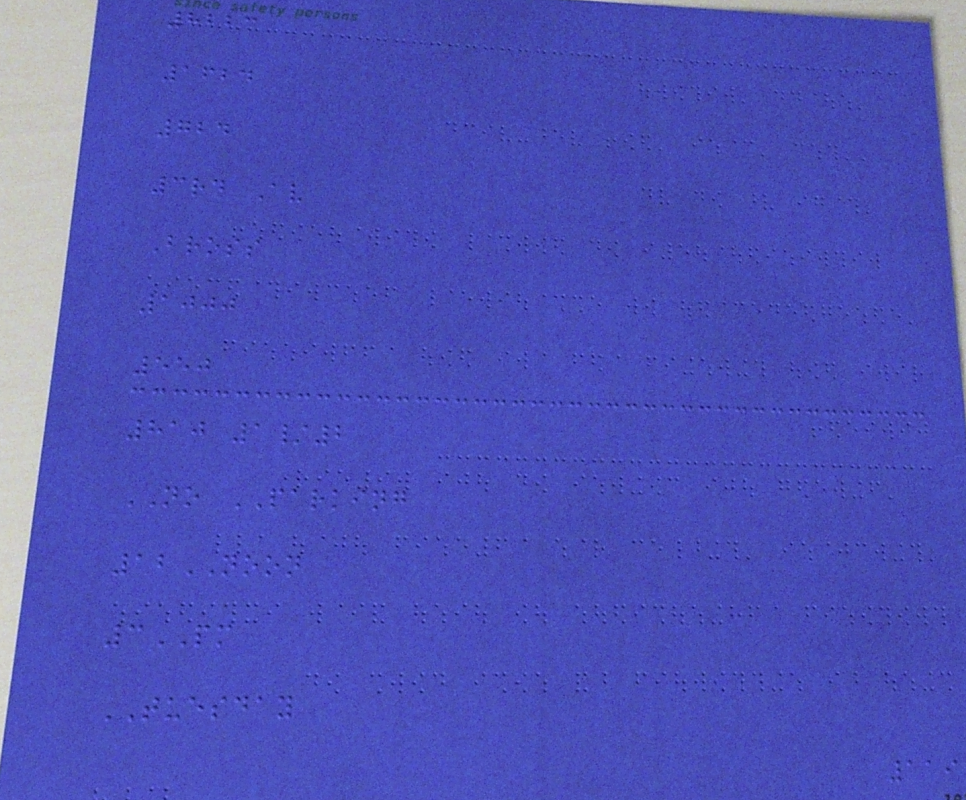8223
1624
724
3rd Av
Bross
1000
550
810 1/2
NO PARKING
12NOON
3PM
TUESDAY
119
